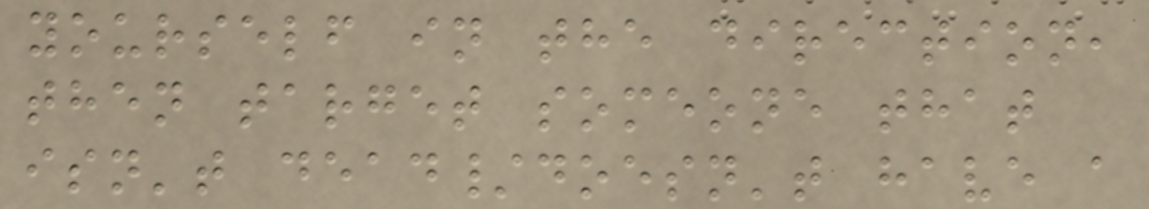yourself in the direction,
then target someone that
isn't dead/doesn't have a
